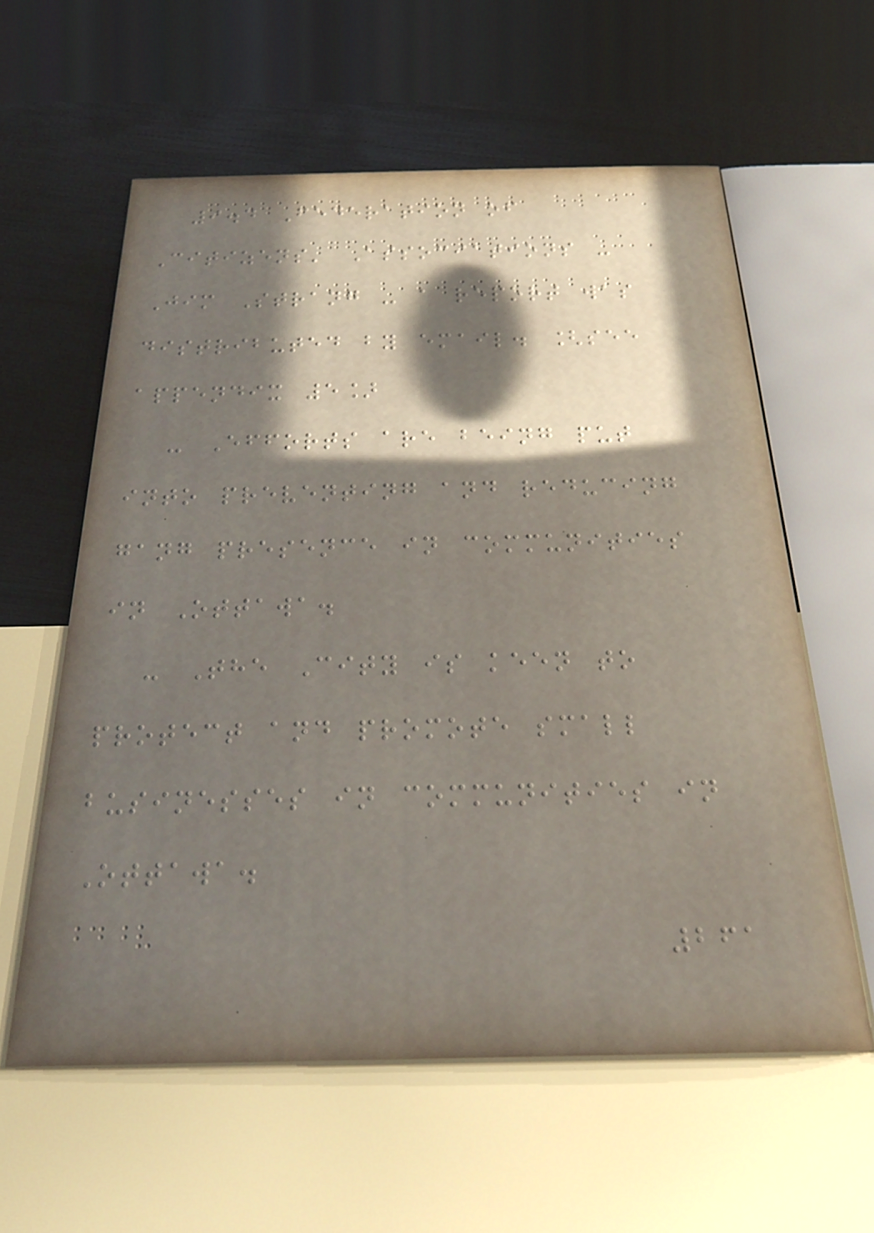9.4 Federation of
Citizens' Associations -
Jim Strang - a report was
distributed by email. [see
appendix 5]
- Efforts are being put
into preventing and reducing
gang presence in communities
in Ottawa.
- The City is keen to
protect and promote small
businesses in communities in
Ottawa.
261
